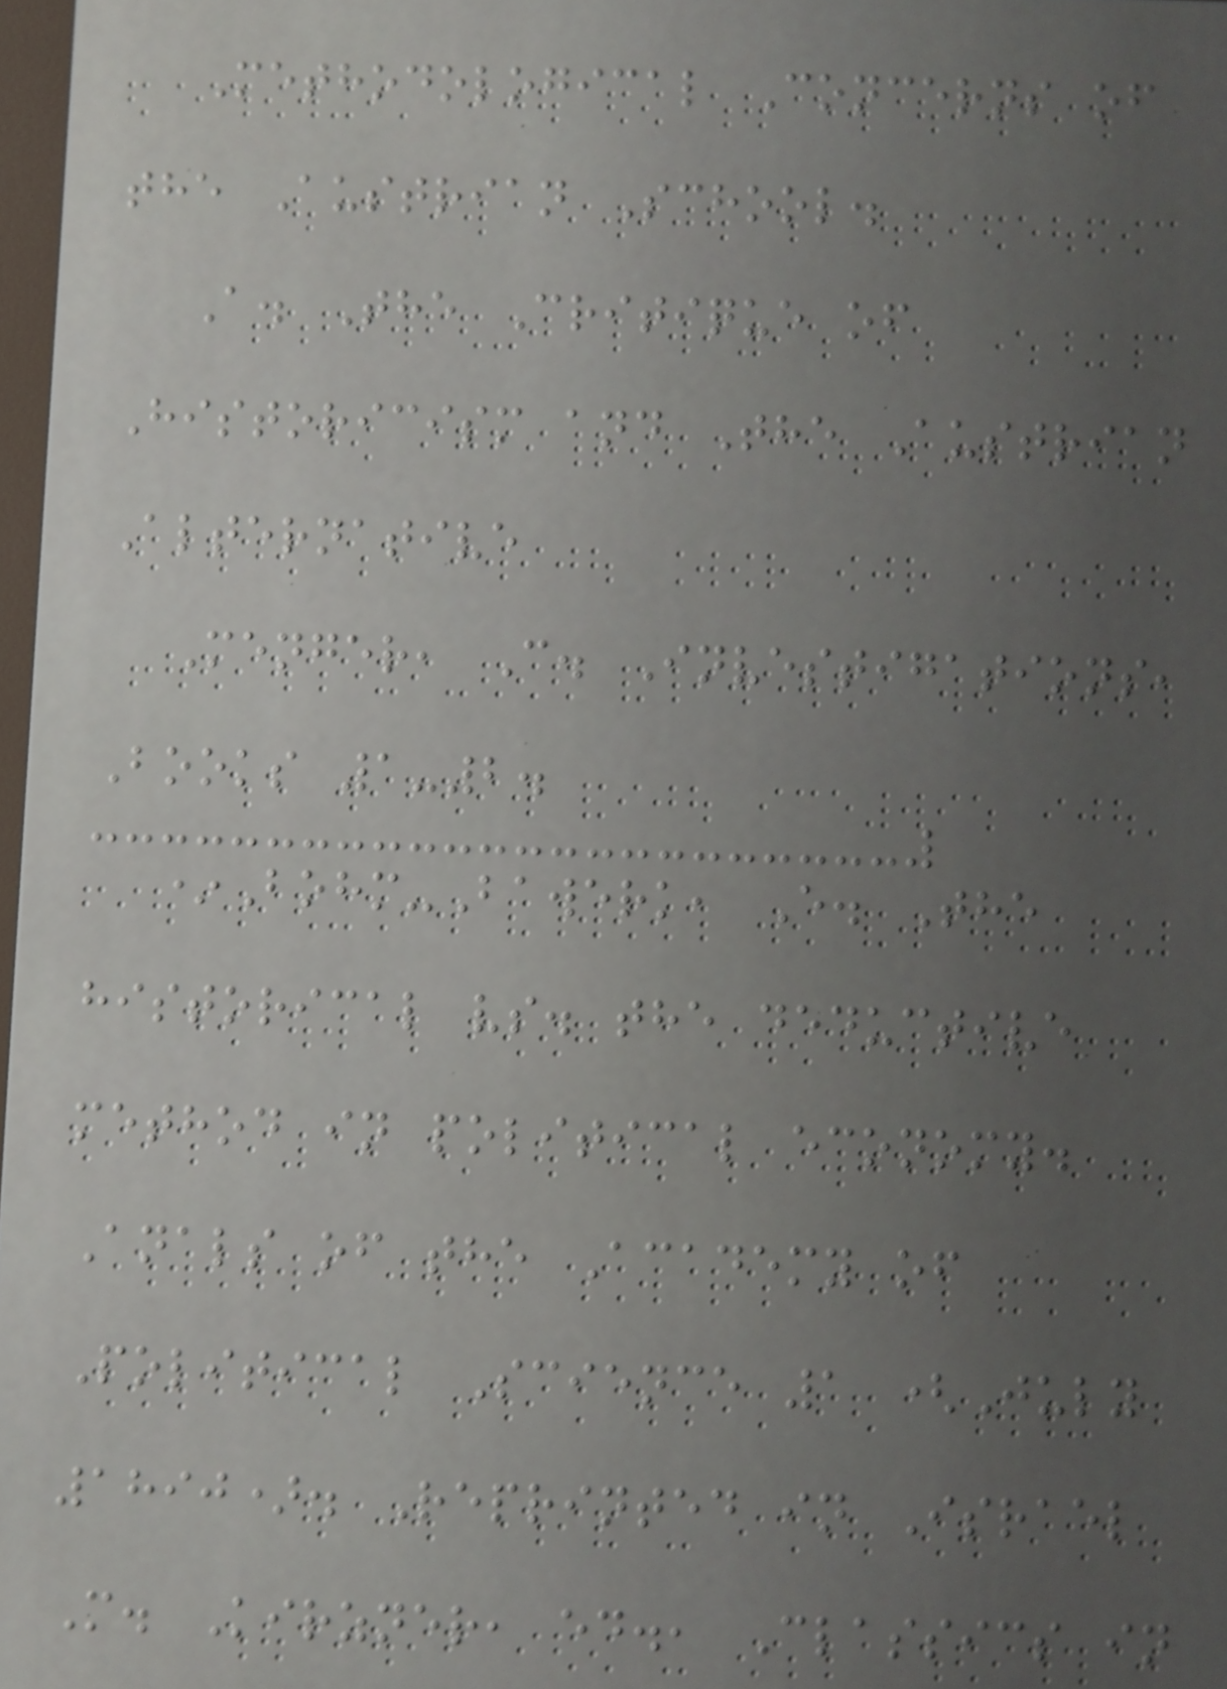Methodological Concerns of
the Austrian School.
A. The Critique of
Historicism and The Austrian
Alternative
Menger, C. Investigations,
Books 1-2.
*Bohm-Bawerk, E. The
historical vs. the deductive
method in political economy.
Anals of the Academy of
Political Science 1 (July
1890). Reprinted in Israel
M. Kirzner, ed., Classics in
